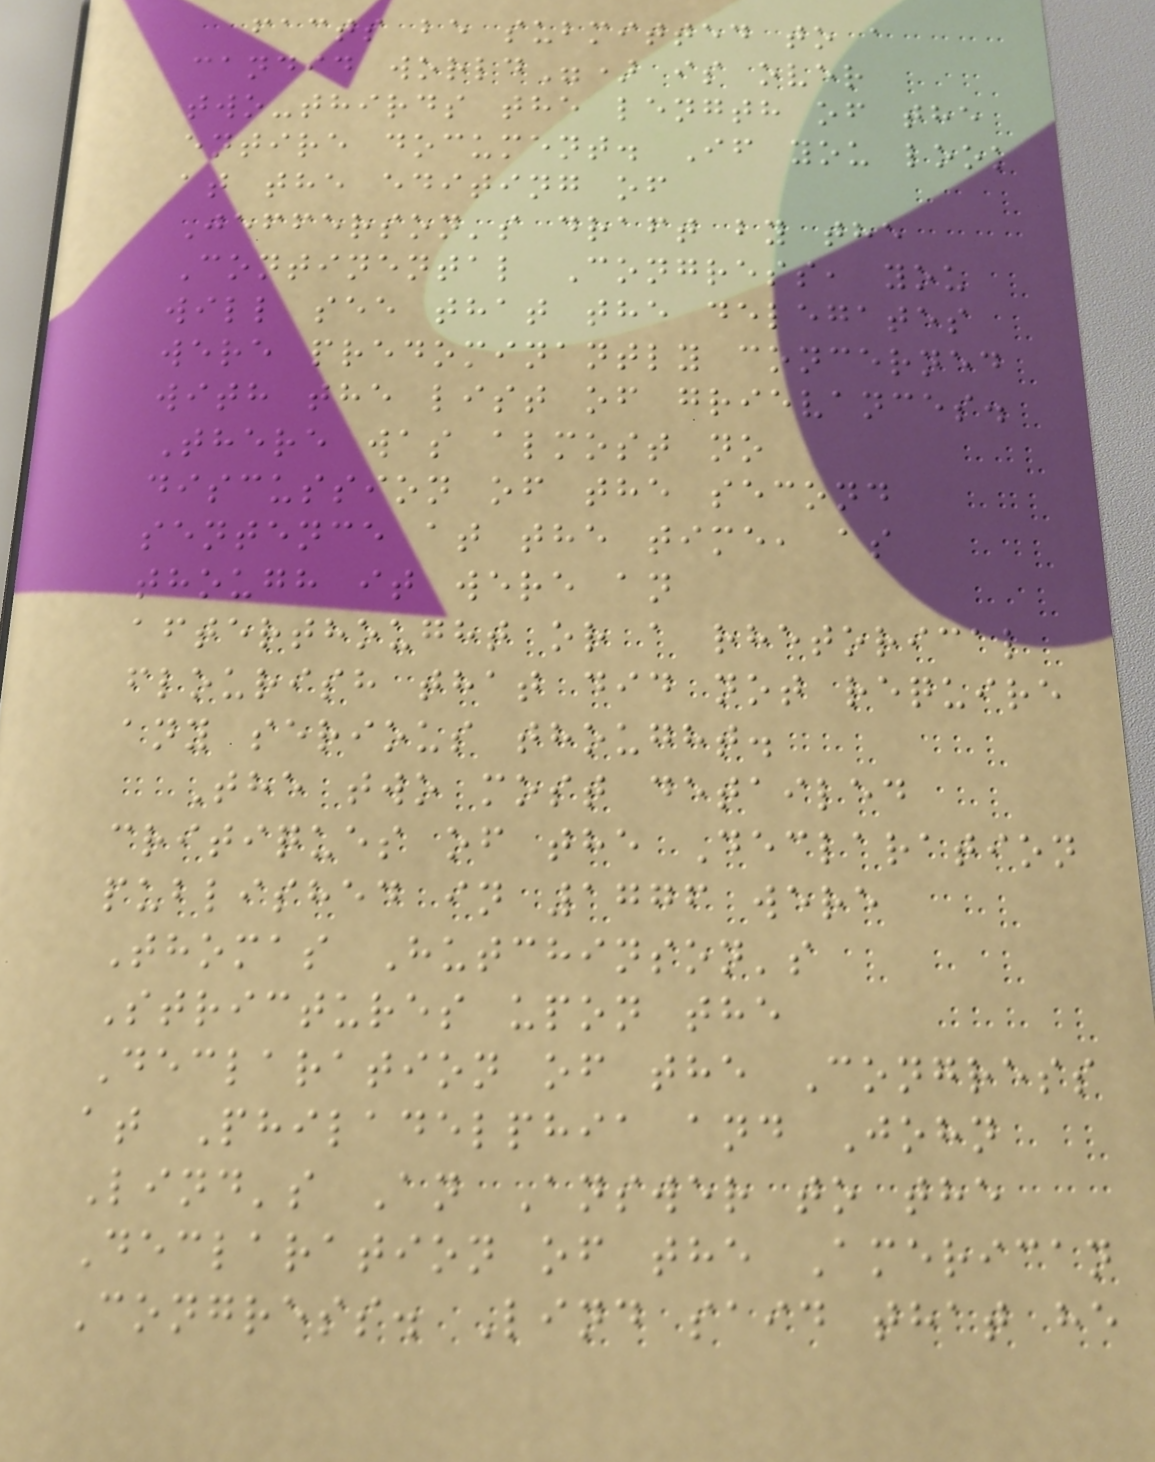facts be submitted to a
candid world") is over
two-thirds the length of the
entire document. If you look
at the editing of
Jefferson's draft by the
Continental Congress, you
will see that the delegates
were predominantly concerned
with the list of grievances.
There was almost no
discussion of the second
sentence at the time, as
though it were an
afterthought or a rhetorical
flourish that did not require
any serious thought.
The two most detailed
critiques of the Declaration
published in 1776 were
Thomas Hutchinson's
Strictures upon the
Declaration of the Congress
at Philadelphia and John
Lind's An Answer to the
Declaration of the American
Congress. Lind said that he
